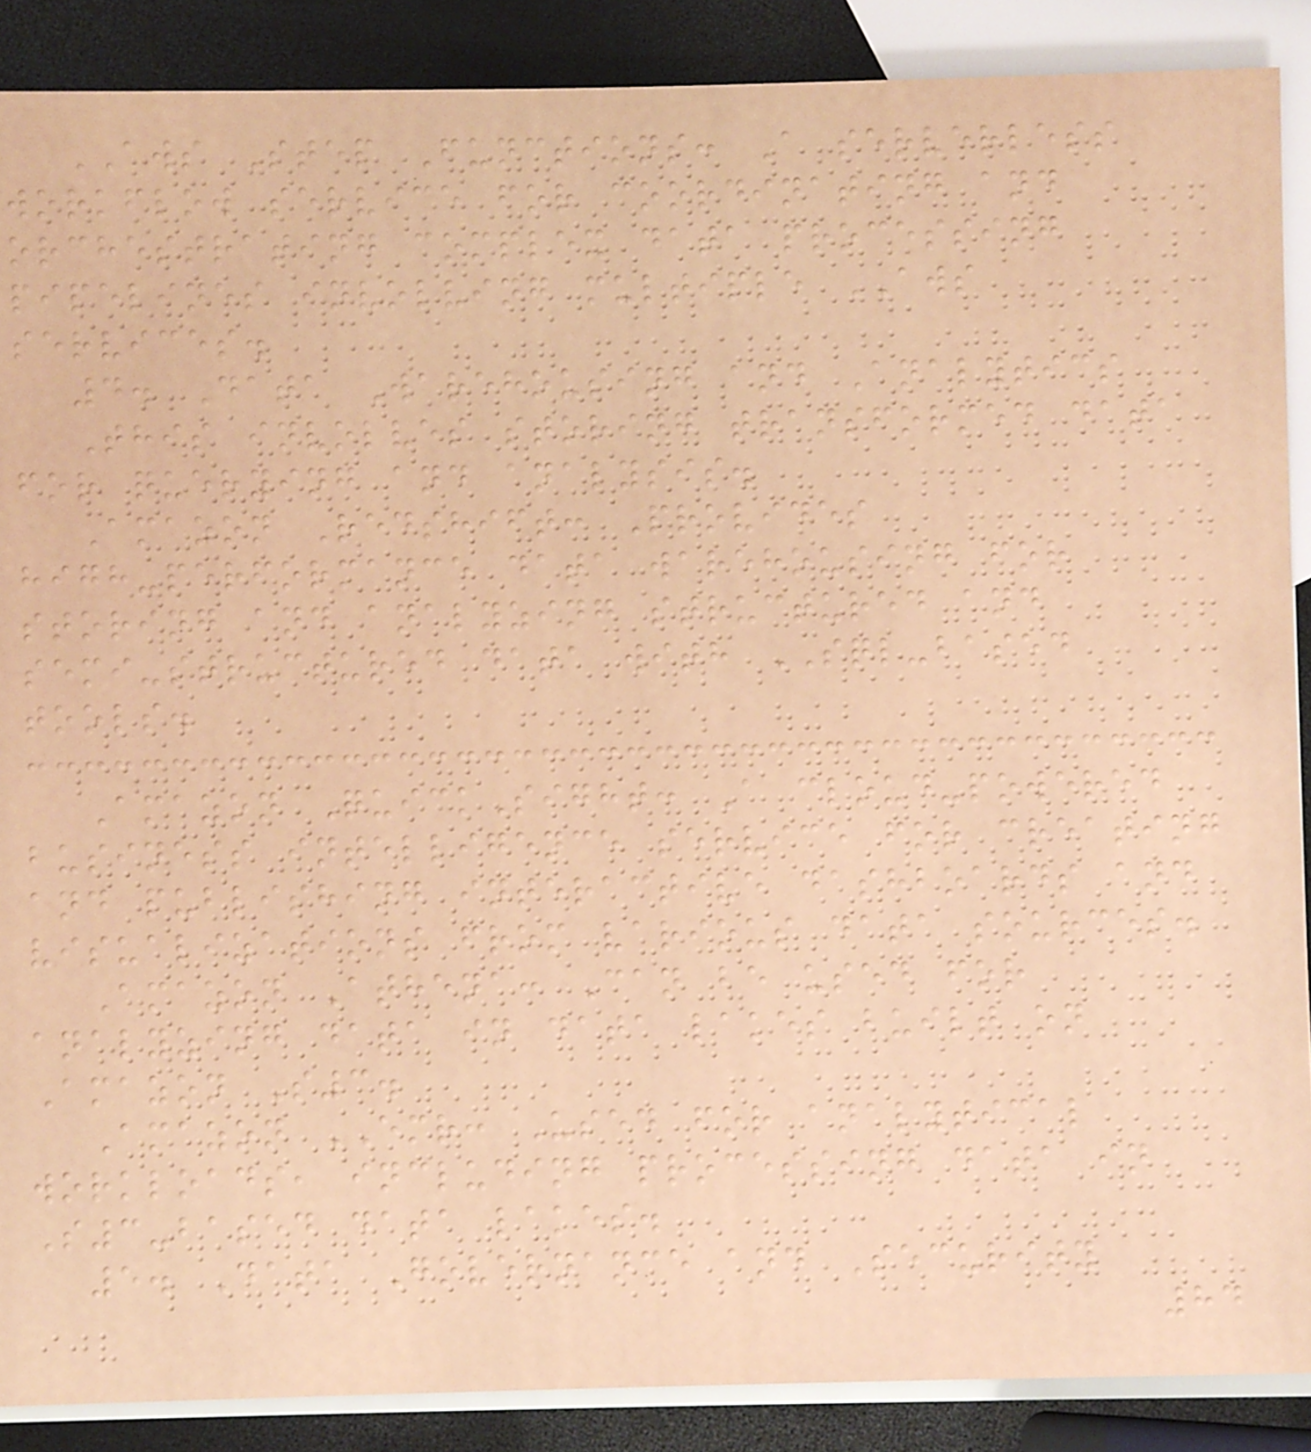AWS Step Functions: A serverless
workflow service for coordinating and
orchestrating complex data processing
pipelines involving multiple AWS
services.
4. Data Warehousing and Analytics
This involves storing transformed data
for querying and analysis.
Amazon Redshift: Provides
high-performance data warehousing for
storing and analyzing structured and
semi-structured data with SQL-based
tools.
Amazon QuickSight: A cloud-powered
business intelligence service for creating
and publishing interactive dashboards and
visualizations from various data sources.
Amazon Athena: Can be used for
analyzing data in data lakes built on
Amazon S3.
Amazon EMR: Used for analytical
workloads, including processing data in
S3-based data lakes.
5. Data Governance and Security
84
